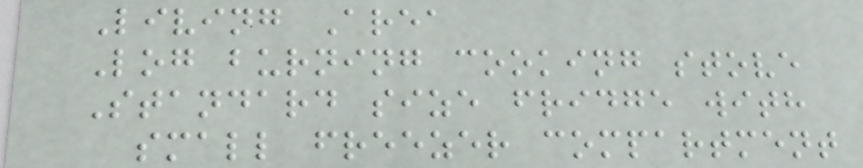Living Area
Log burning cooking stove
Standard size fridge with
small freezer compartment
